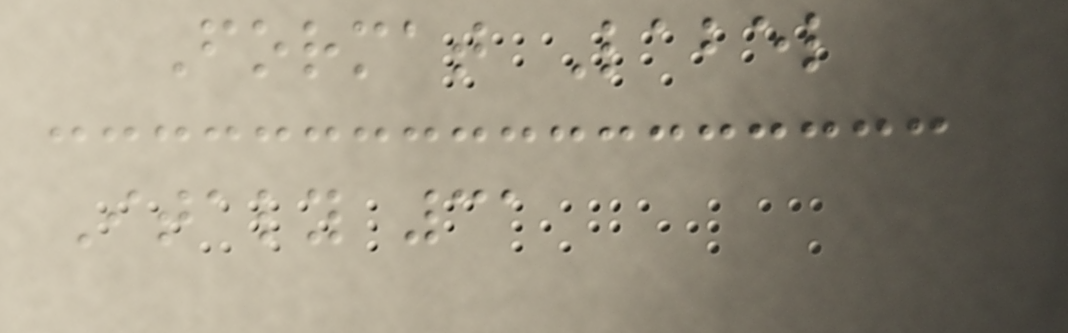Format Label
Italy 31
